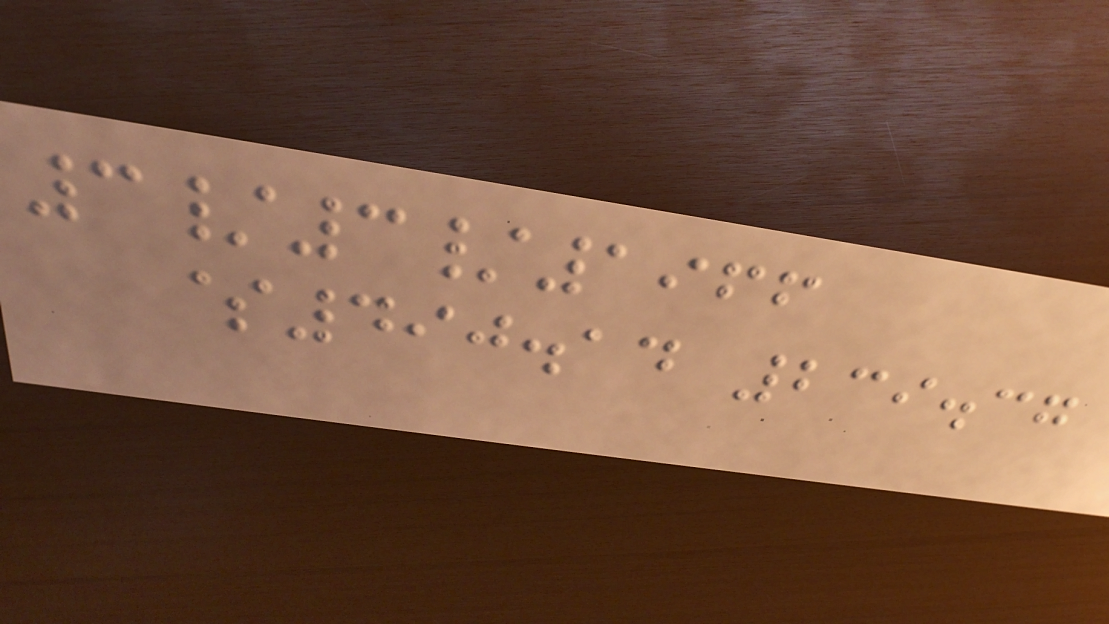3/3/1966
$490.14 239.37
